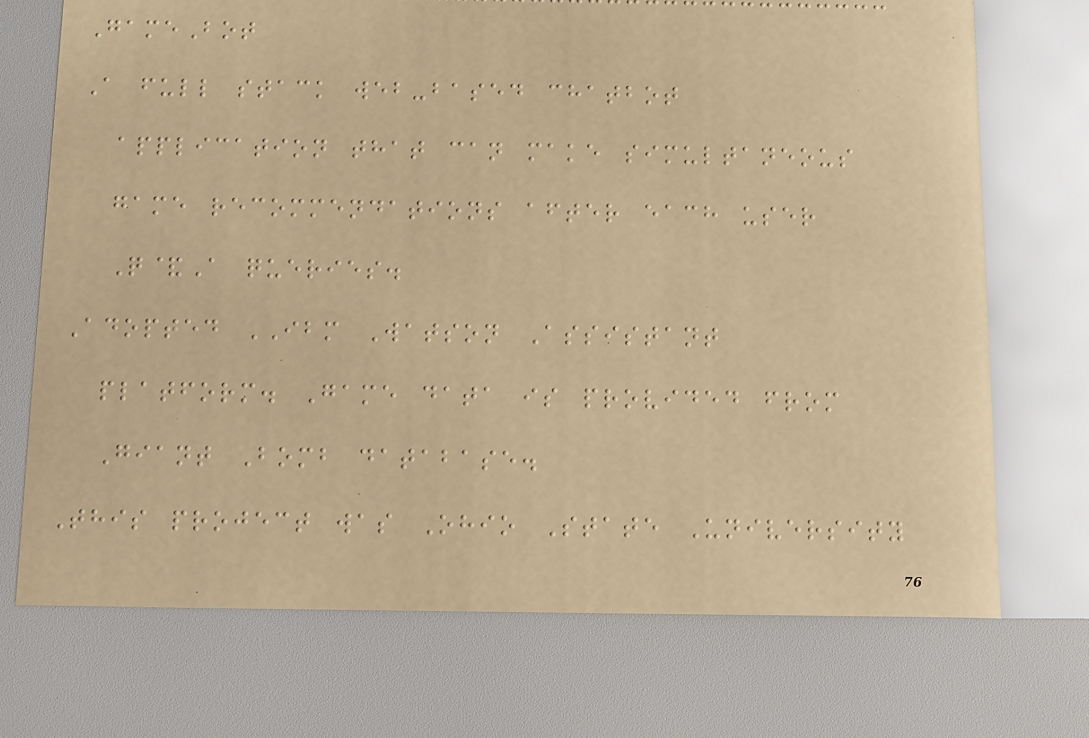GameBot
A full stack web-based chatbot
application that can make simultaneous
game recommendations after each user
Q&A queries.
Adopted IBM Watson Assistant
platform. Game data is provided from
Giant Bomb database.
This project was Ohio State University
